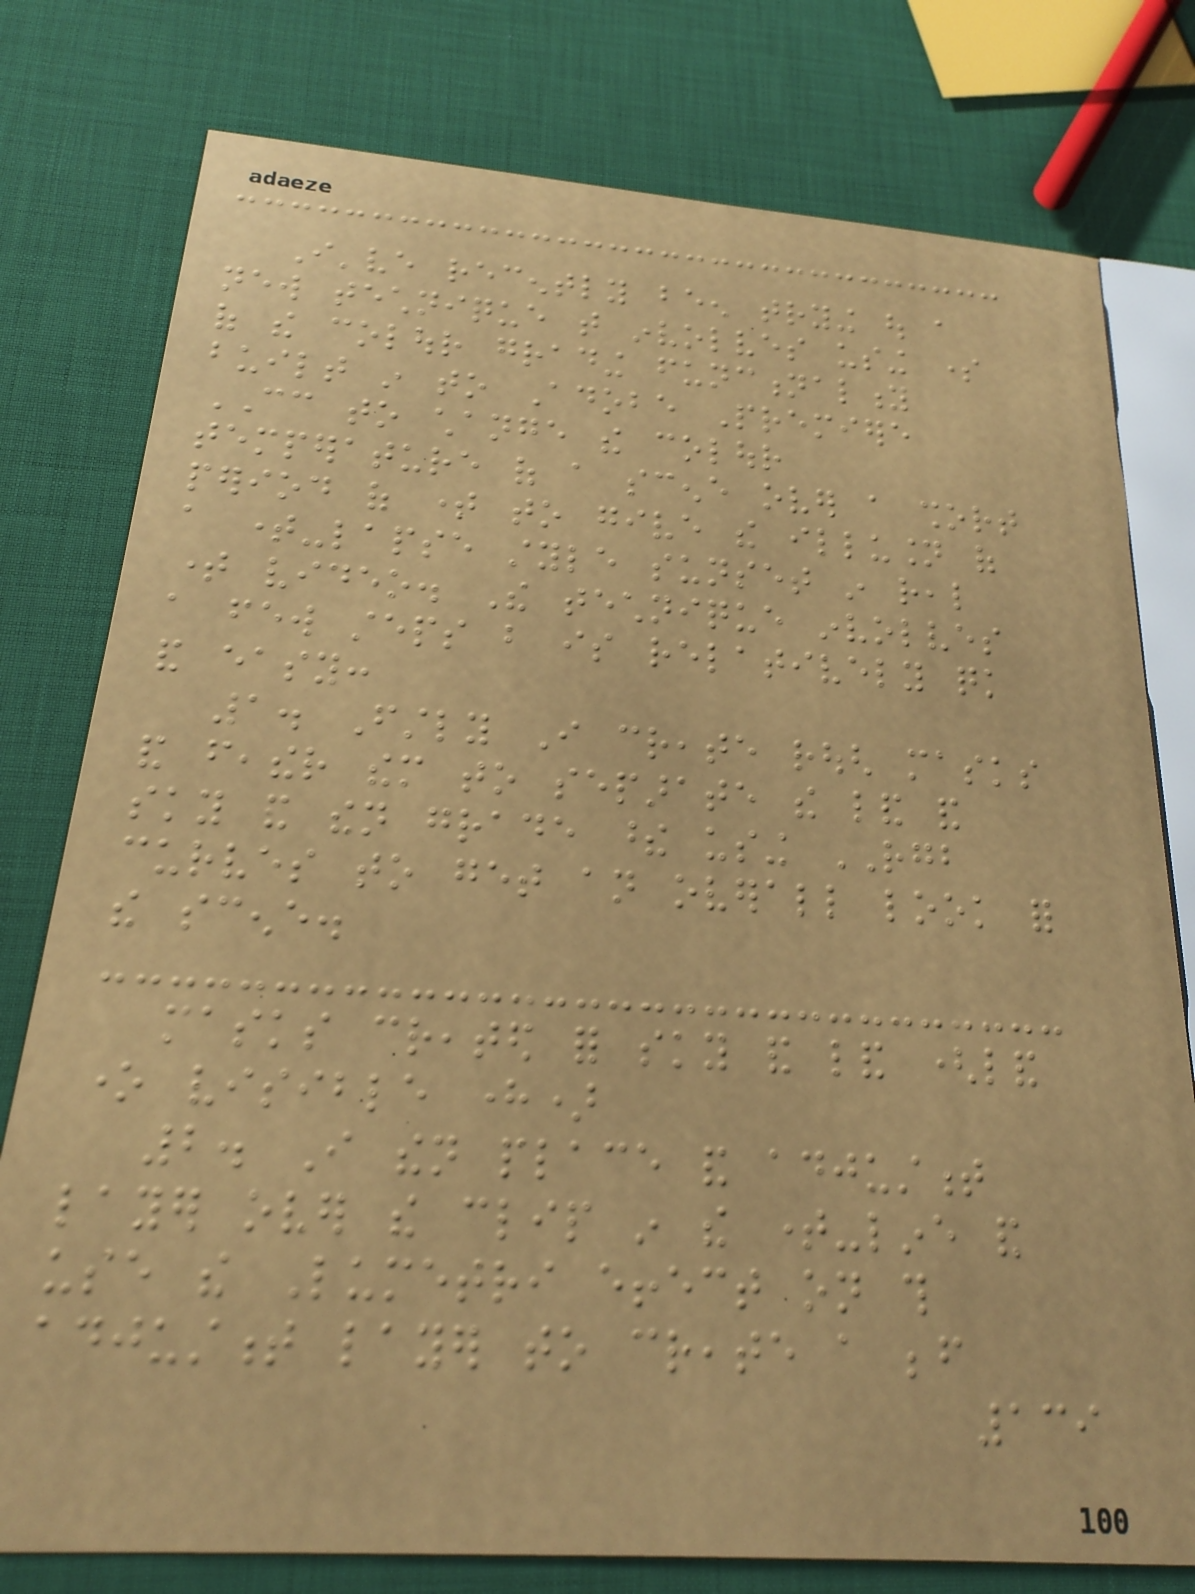I've recently been trying out a
new technique that involves using some
of the colour grading functionality
built in to Adobe Premiere
CC to change the colour
temperature of a scene over a short
period of time to give the illusion of
a time-lapse style sunset in real
time video. The technique involves
a few steps but is relatively quick
and easy:
1. Firstly I create rough masks
and feather them to separate the land and
sky and then grade these using RGB
curves to get an overall look for
the scene.
masks created for sky and land (land
one visible here)
2. I then place and adjustment
layer over the clip in the time-line and
use the Lumetri effect on this
adjustment layer to create a before
139
